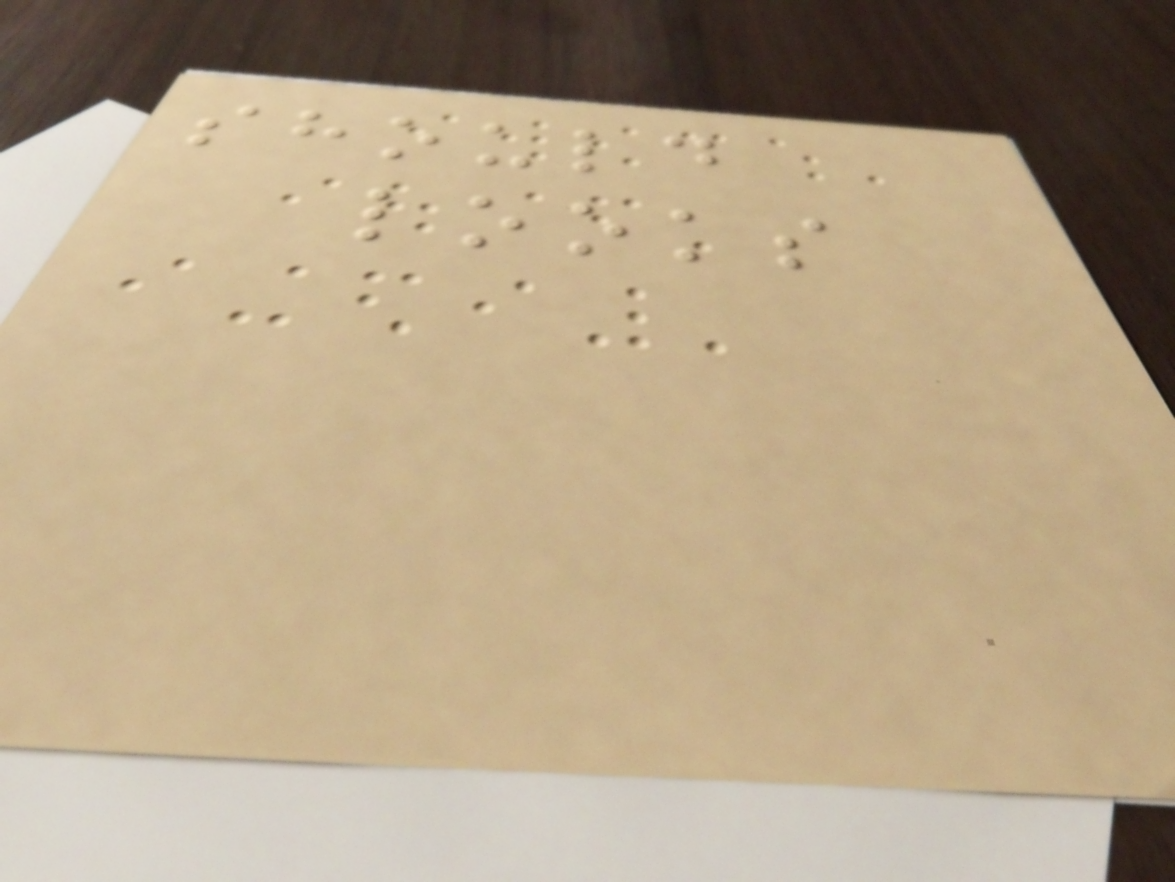should
looks
